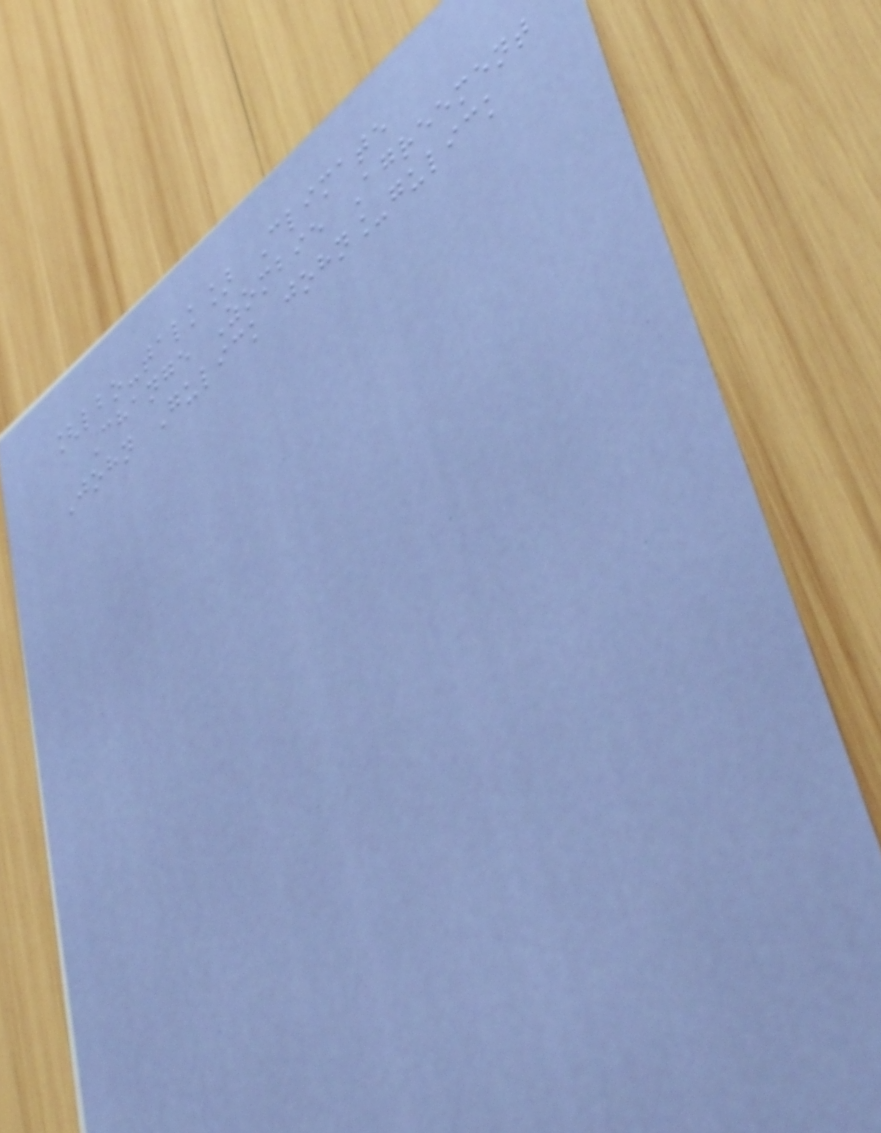[lbo-talk] Climate
Change Zombie Agreement
John Gulick john_gulick
